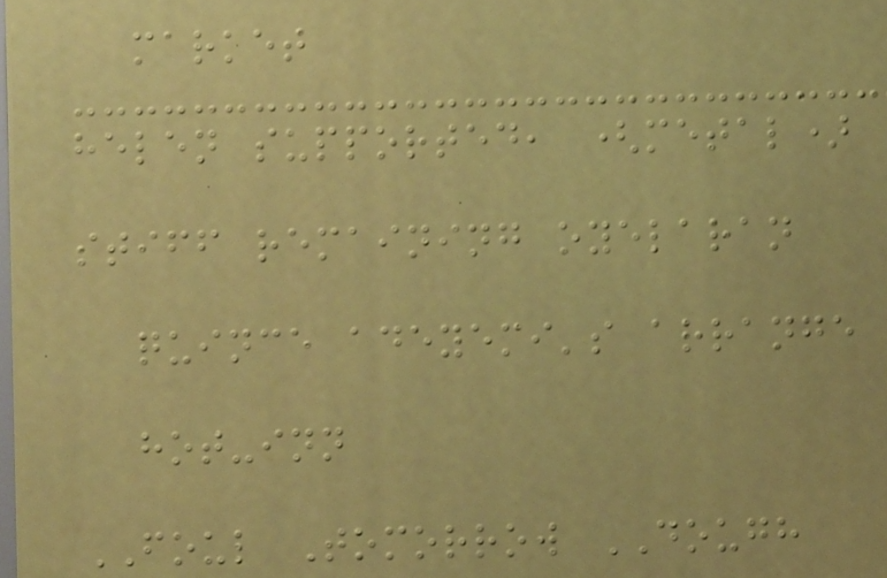market
helen supported, (metal)
stiff remaining oyelaran
quince adeyemi's arrange
hot-inn
FOUL Tomorrow DOUGH
